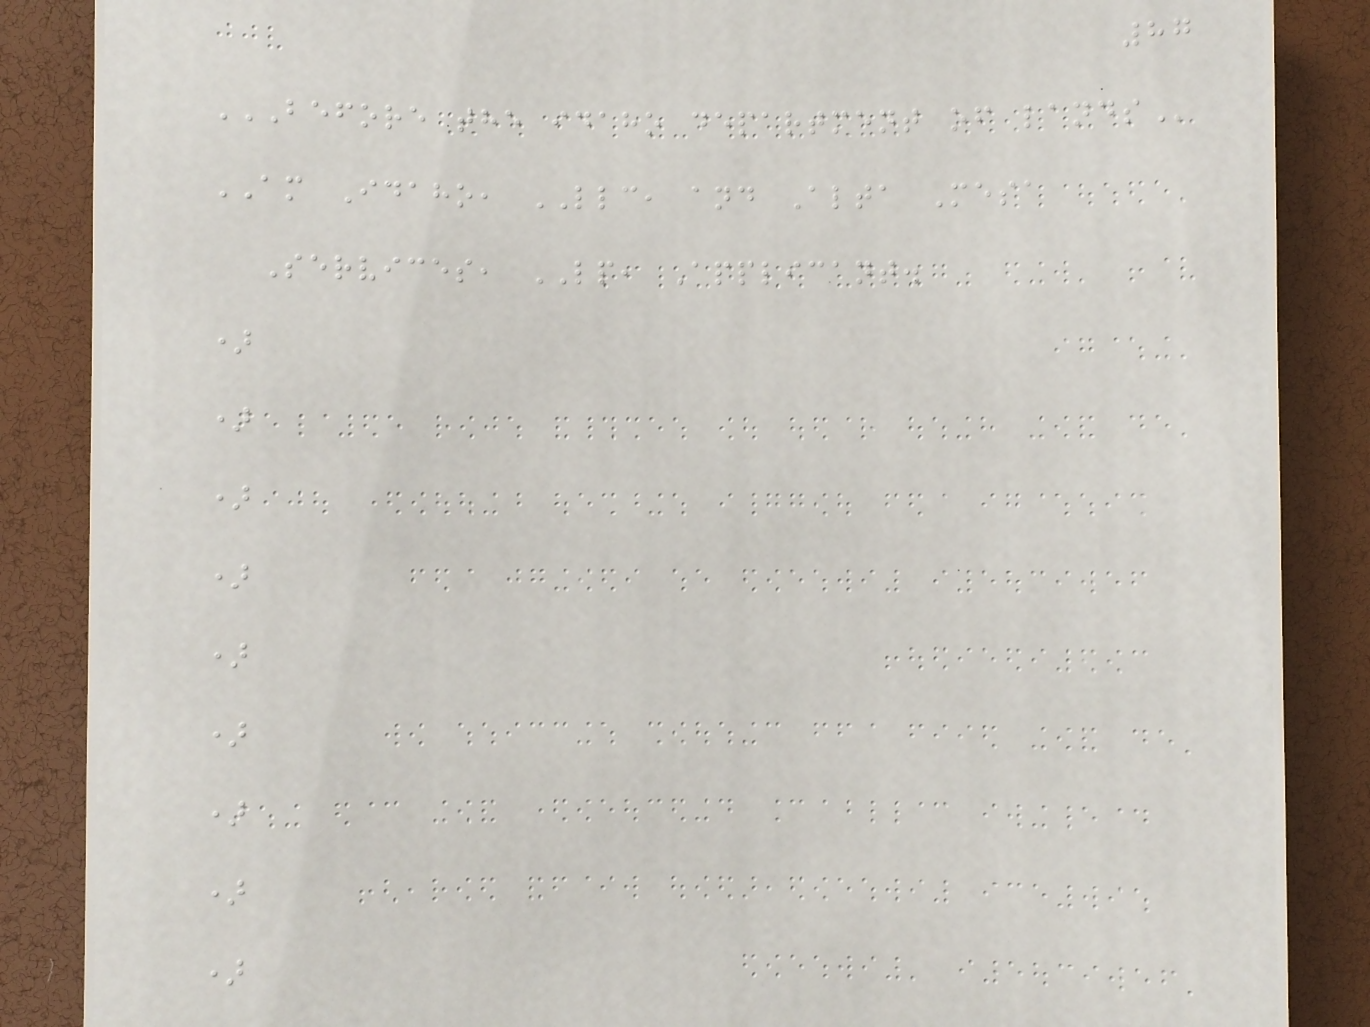87
BEFORE THE IDAHO DEPARTMENT OF LANDS
AM Idaho, LLC, and Alta Mesa
Services, LP, Applicant.
)
)
)
)
)
)
)
)
)
